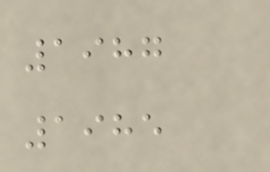1987
1985
